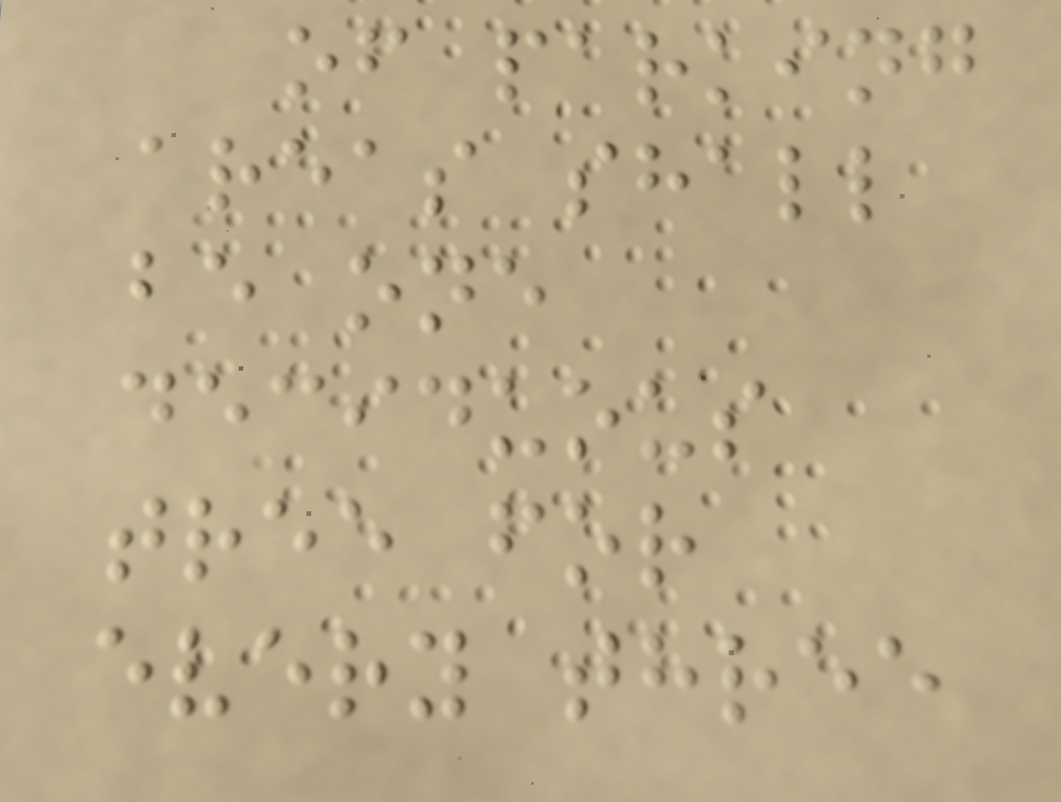of parking
areas shall
be one
deciduous
tree for
every three
